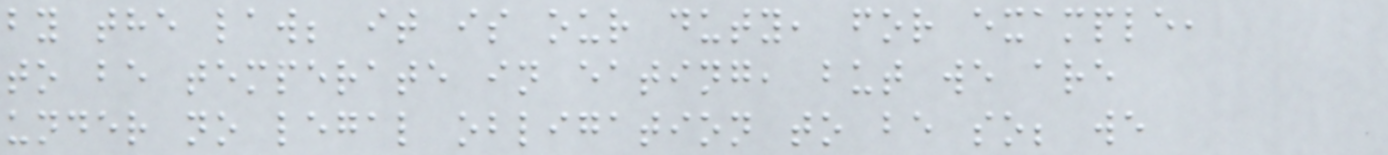by the law; it is our duty, for example,
to be temperate in eating, but we are
under no legal obligation to be so; we
